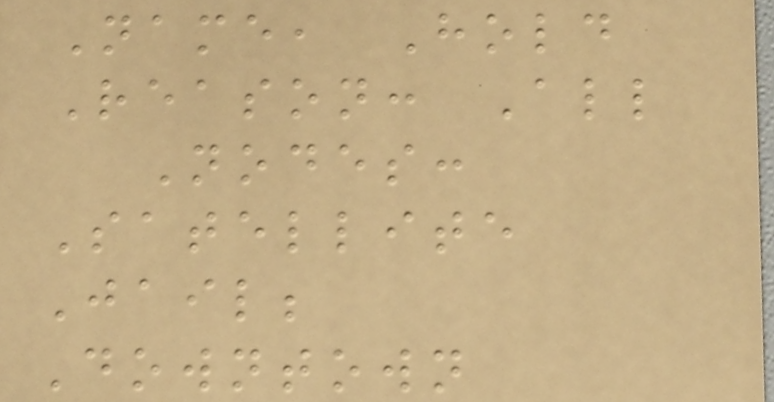Name, Hold
Reason: All
Nodes:
Satellite
Jail;
Downtown
